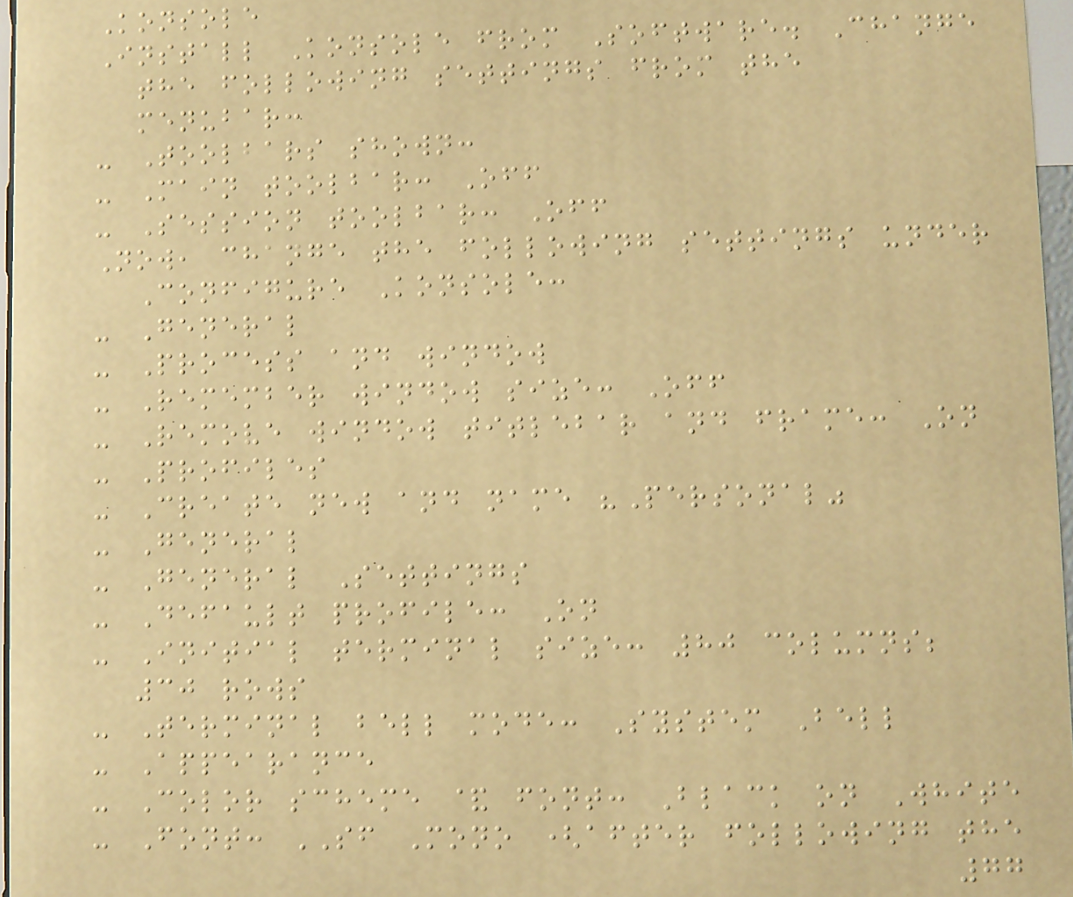Konsole
Install Konsole from Software. Change
the following settings from the
menubar:
- Toolbars shown:
- Main toolbar: Off
- Session toolbar: Off
Now, change the following settings under
Configure Konsole:
- General
- Process and window
- Remember window size: Off
- Remove window titlebar and frame: On
- Profiles
- Create new and name "Personal"
- General
- General Settings
- Default profile: On
- Initial terminal size: 80 columns;
30 rows
- Terminal bell mode: System Bell
- Appearance
- Color scheme & font: Black on White
- Font: SF Mono (after following the
77
